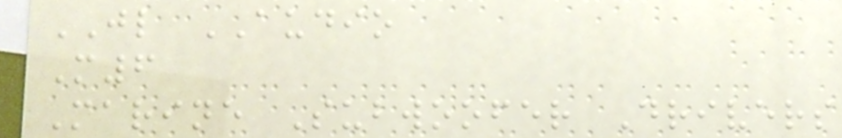JL AUDIO
M6
Marine Subwoofer Drivers
